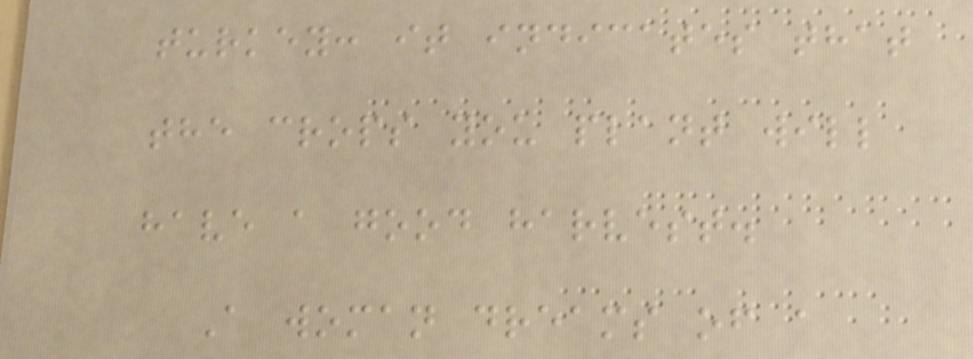turkey: it indicates that
the crops you plant will
have a good harvest.
A woman dreams of a
